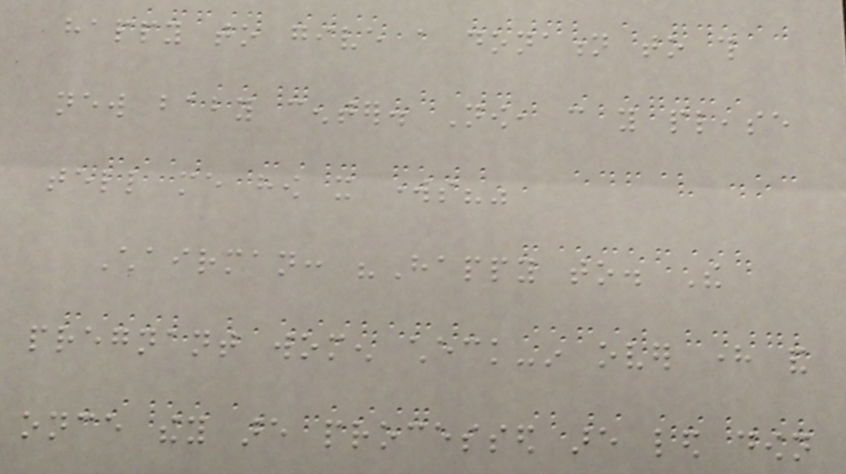happy to give a donation to this
new baby center. Now, can you please
tell me how it works?"
Chairman: "Happy to. The
pregnant women check-in over here and
once they are processed are led down
